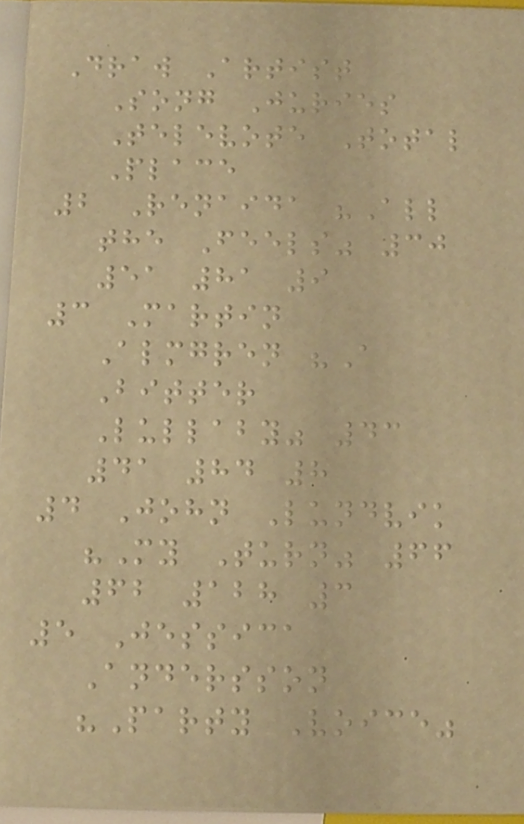Draw Artist
Song Juries
Televote Total
Place
2 Renaida "All
the Feels" 30
51 81 9
3 Martin
Almgren "A
Bitter
Lullaby" 43
41 84 8
4 John Lundvik
"My Turn" 66
62 128 3
5 Jessica
Andersson
"Party Voice"
